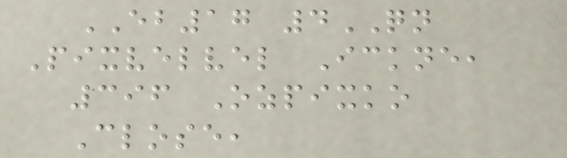EB17 4QN
Pixvelvel Ickne,
396 Ozpixko
Close,
